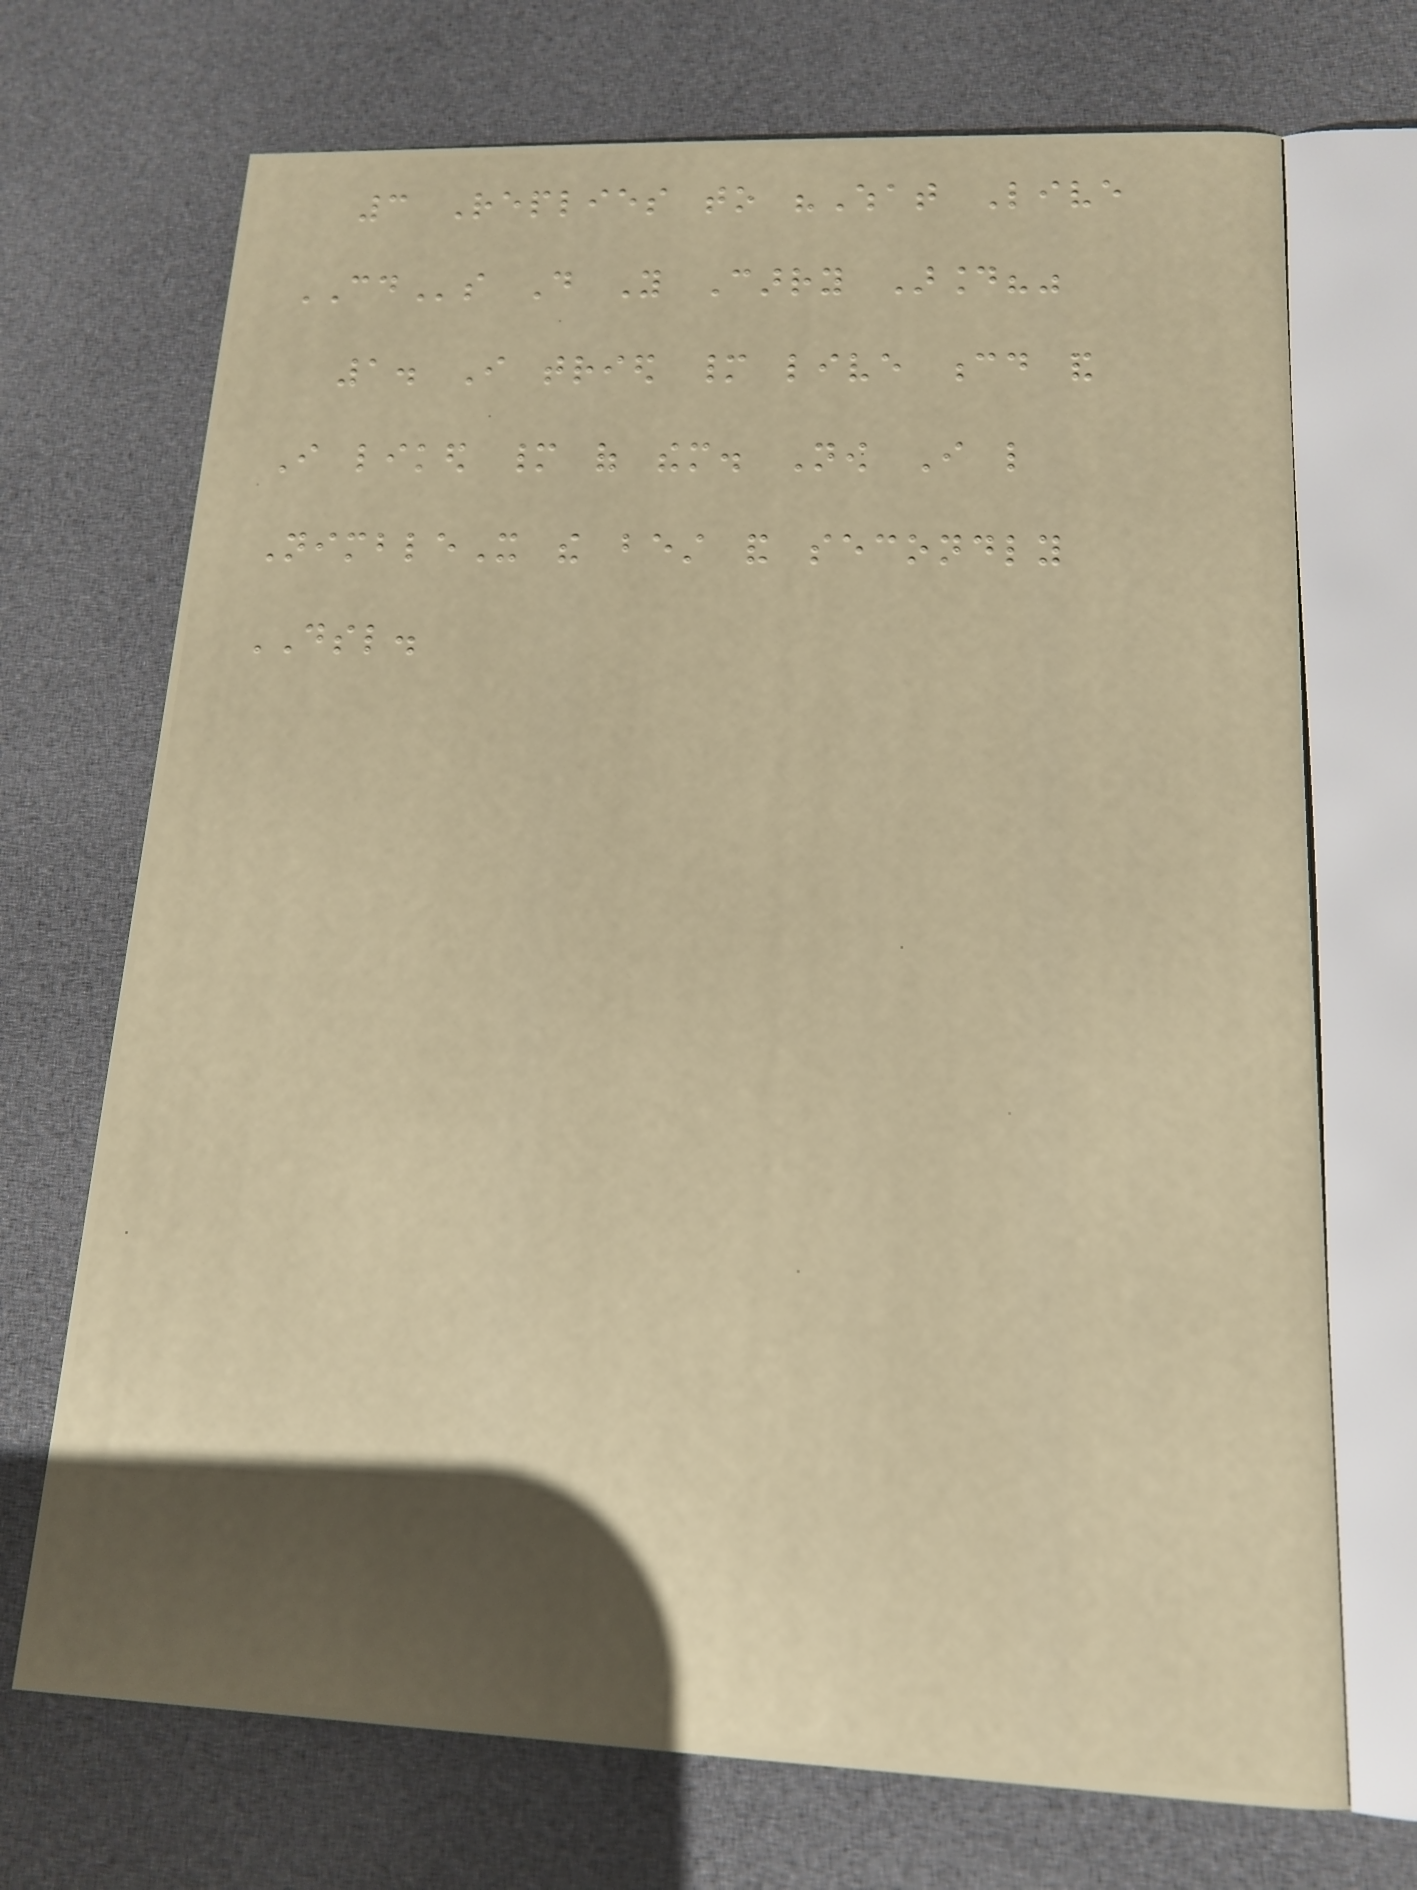3 Replies to "What Live
CDs Do You Carry Around?"
1. I tried many live cd and
I liked many of them. Now I like
NimbleX the best and secondly
DSL.
